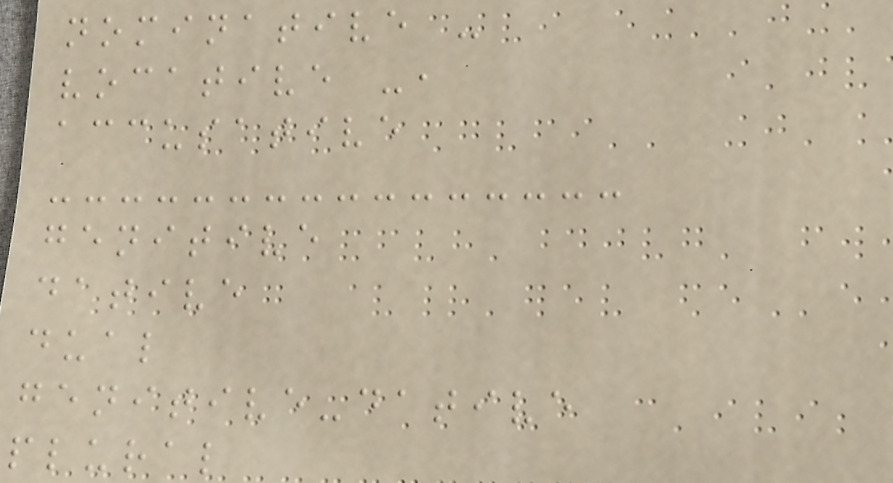nominative -
vocative -,
accusative
genitive
dative
dual
genitive-dative
plural
